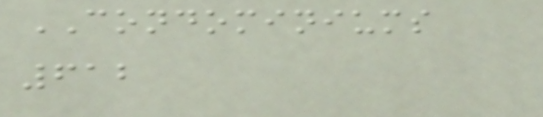CONDOMINIUMS
612
